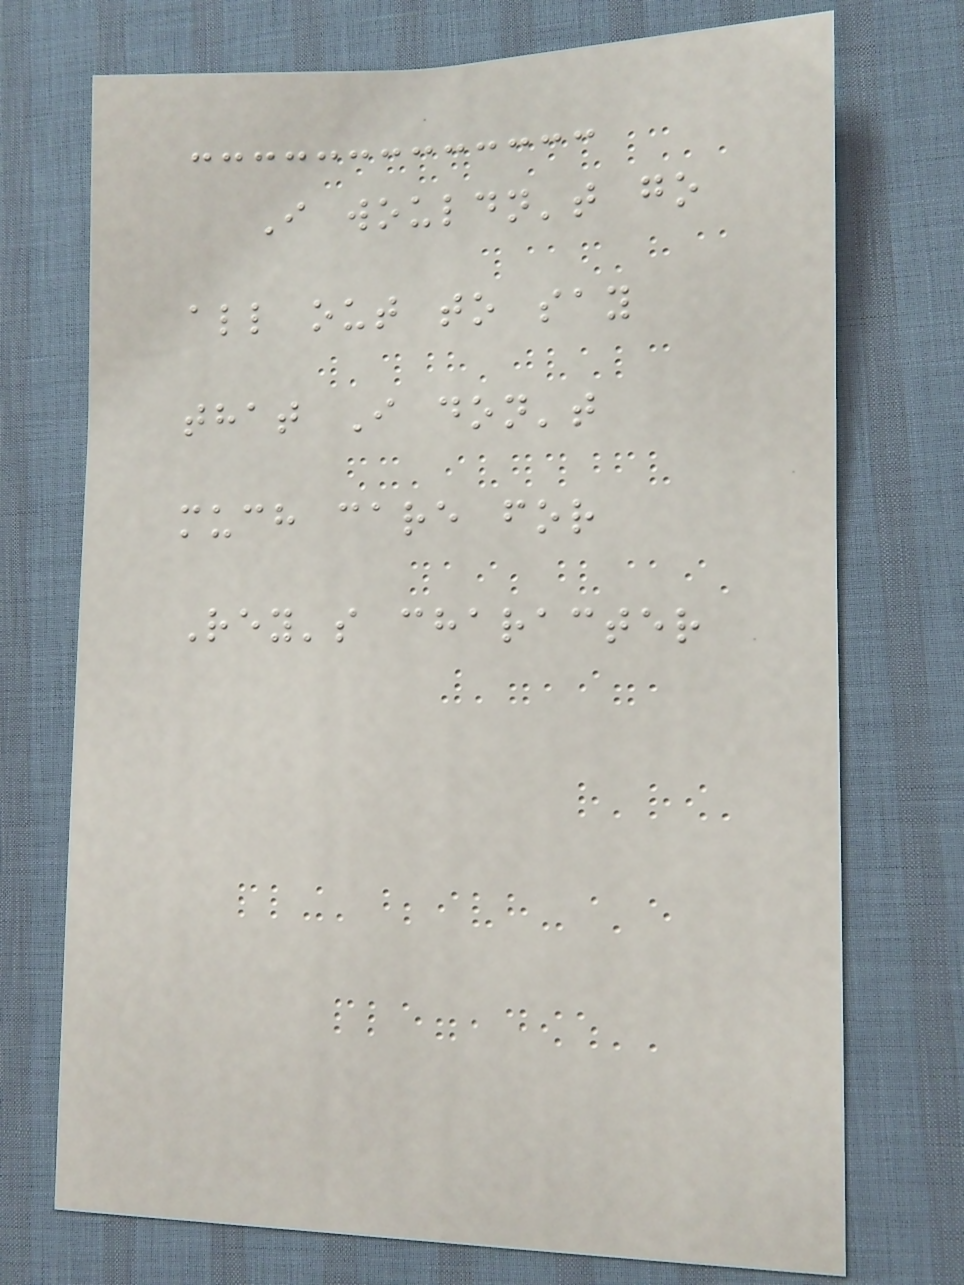I wouldn't go
all out to say
that I don't
much care for
Rey's character
